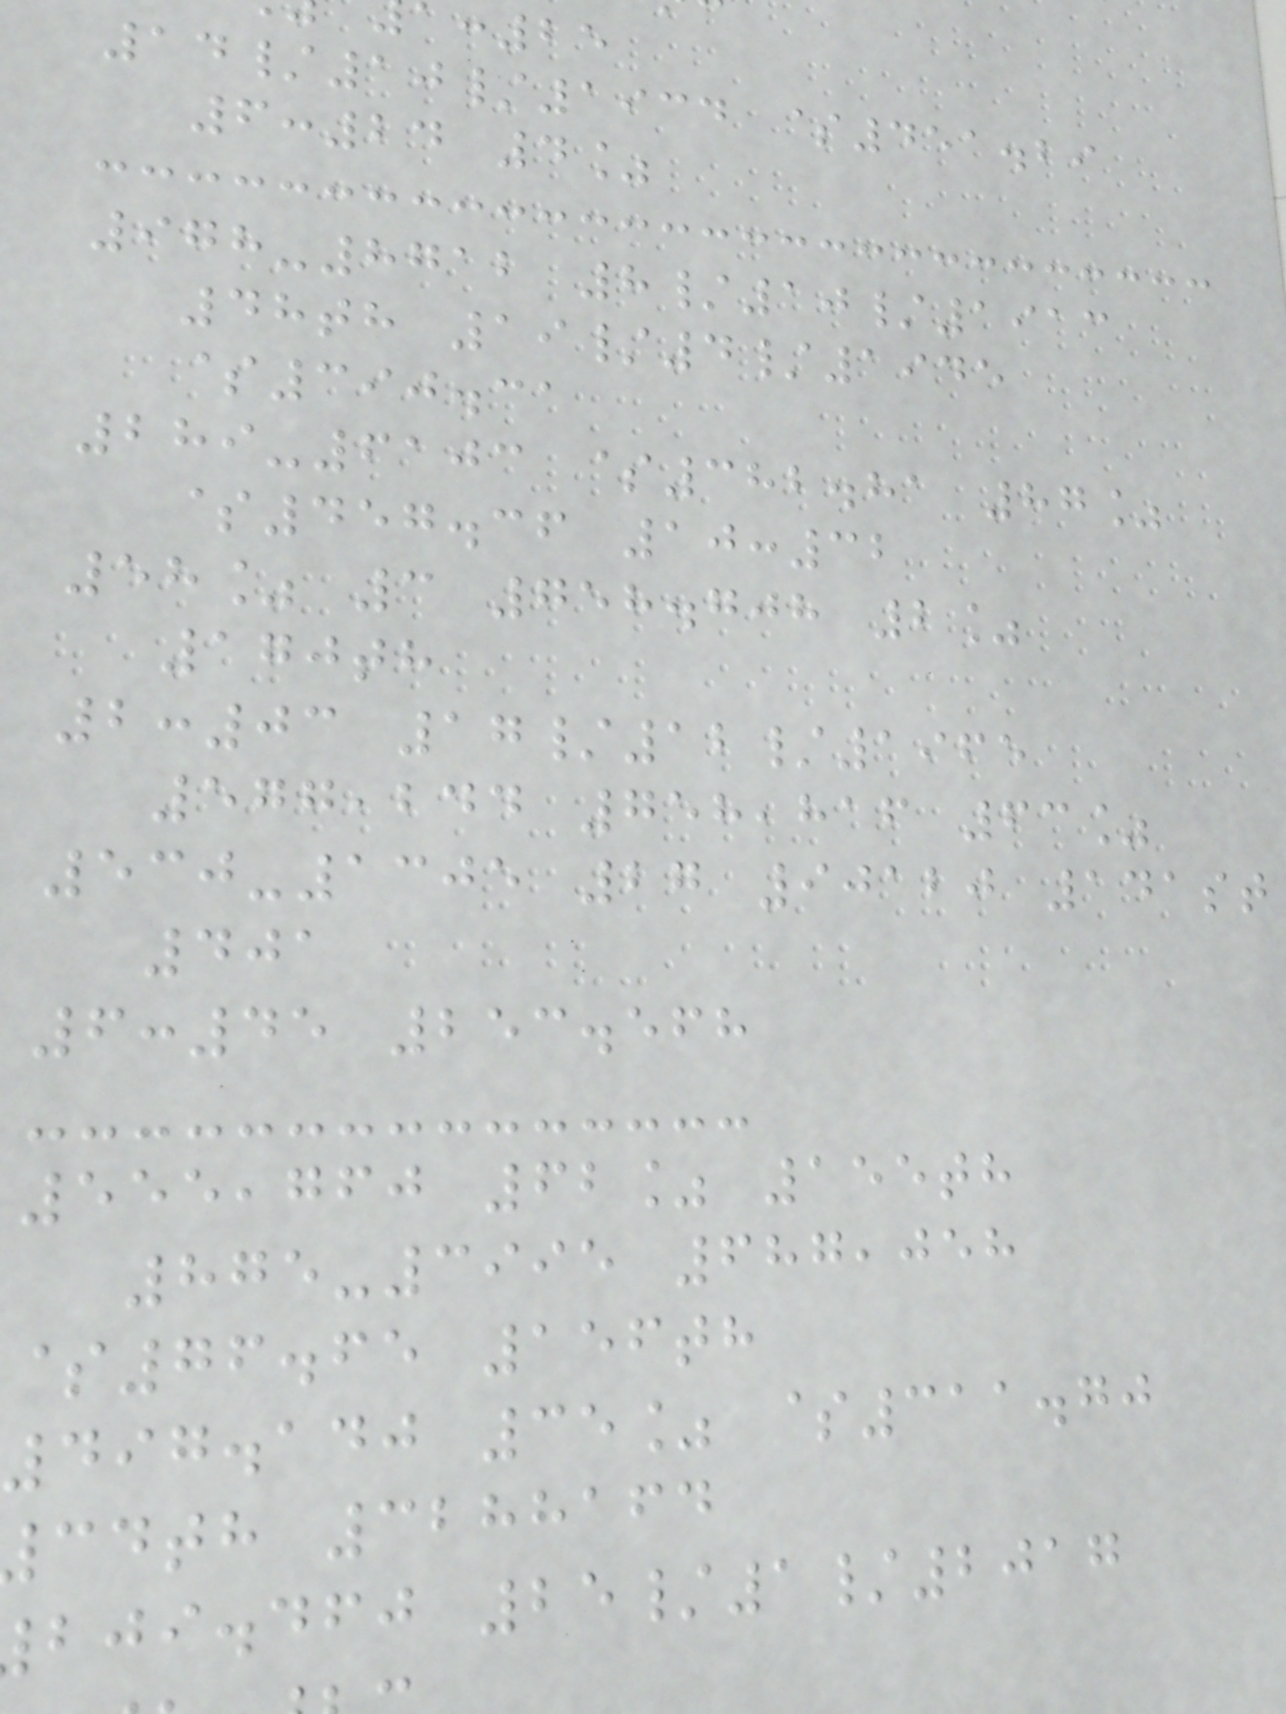:25
14/10/1934 $451.29
6:24 4%
978-8712 8/10/1913
48th 19/4/1945
$390.31
289-6103 $382.81 87%
$457.36 10:32
58% 3 758.708 2%
170th
2:03 17/12/1965
577,244 758,816 63%
530-1305 27 90120 141st
401
6:45 253.568
555,760 62% 155th
875-3995 687,058
$76.65 156th
497.140 35% $311.70
cdth 3288164
bji.dfj 25/1/2017
